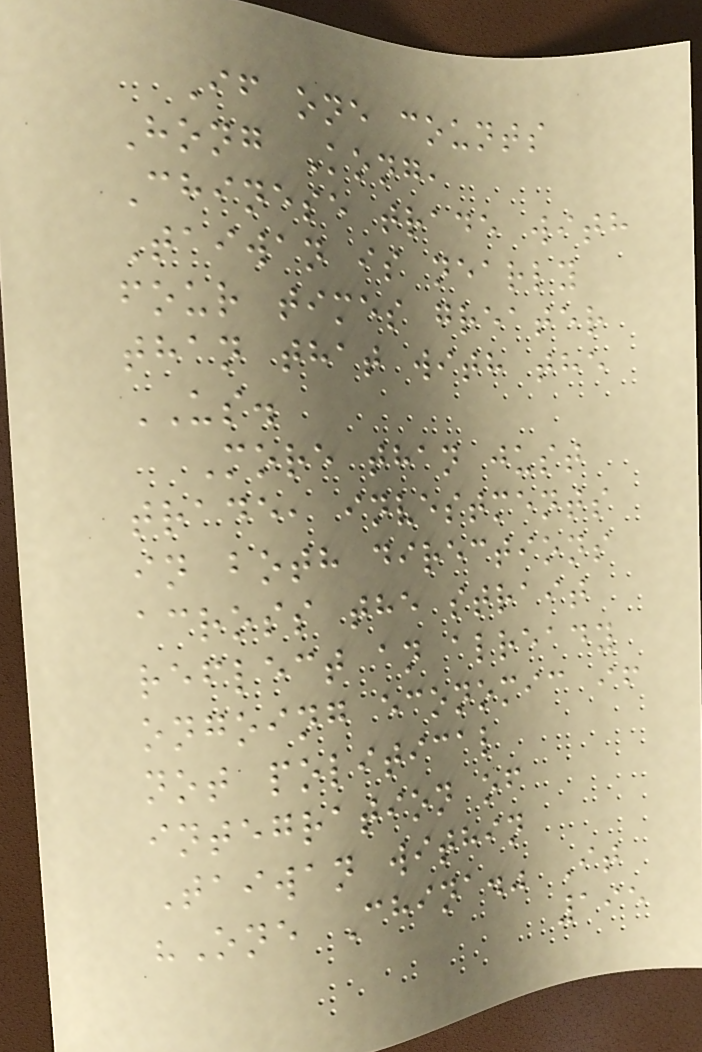If one counts
Hong Kong,
Chinese trade with
Taiwan is nearly
four times greater
than that with the
US.
More than just
trade, investments
in both directions
across the strait
reflect an already
ongoing economic if
not political
integration of
Taiwan within
"One China." It
195
